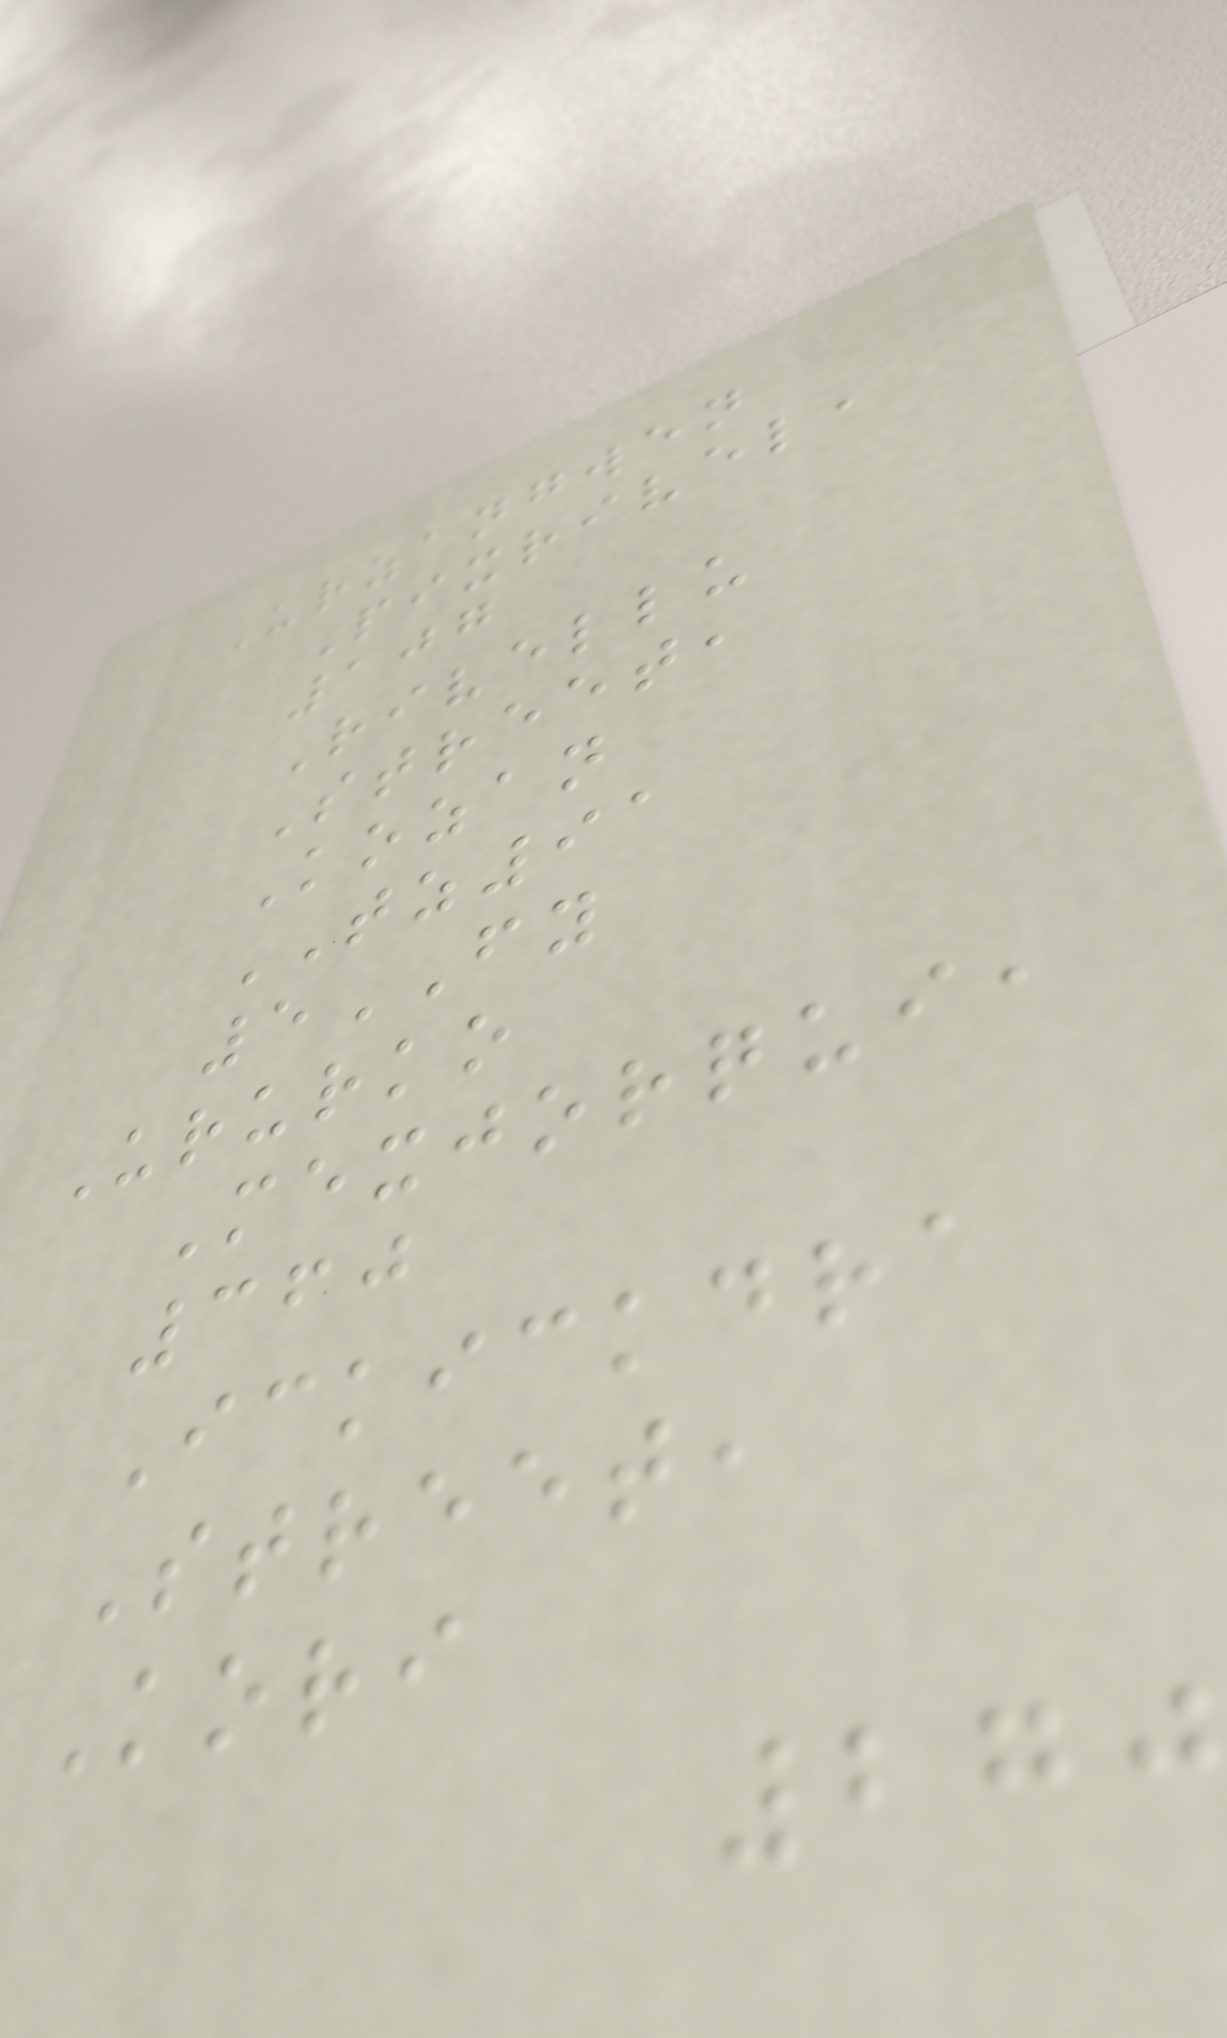Urzangwen
Pixrivel,
107
Rivellu
Street,
Kozan
TZ91
5FY
Ururko
Mexjorqui,
360
Ickickdra
Street,
Kori
270
